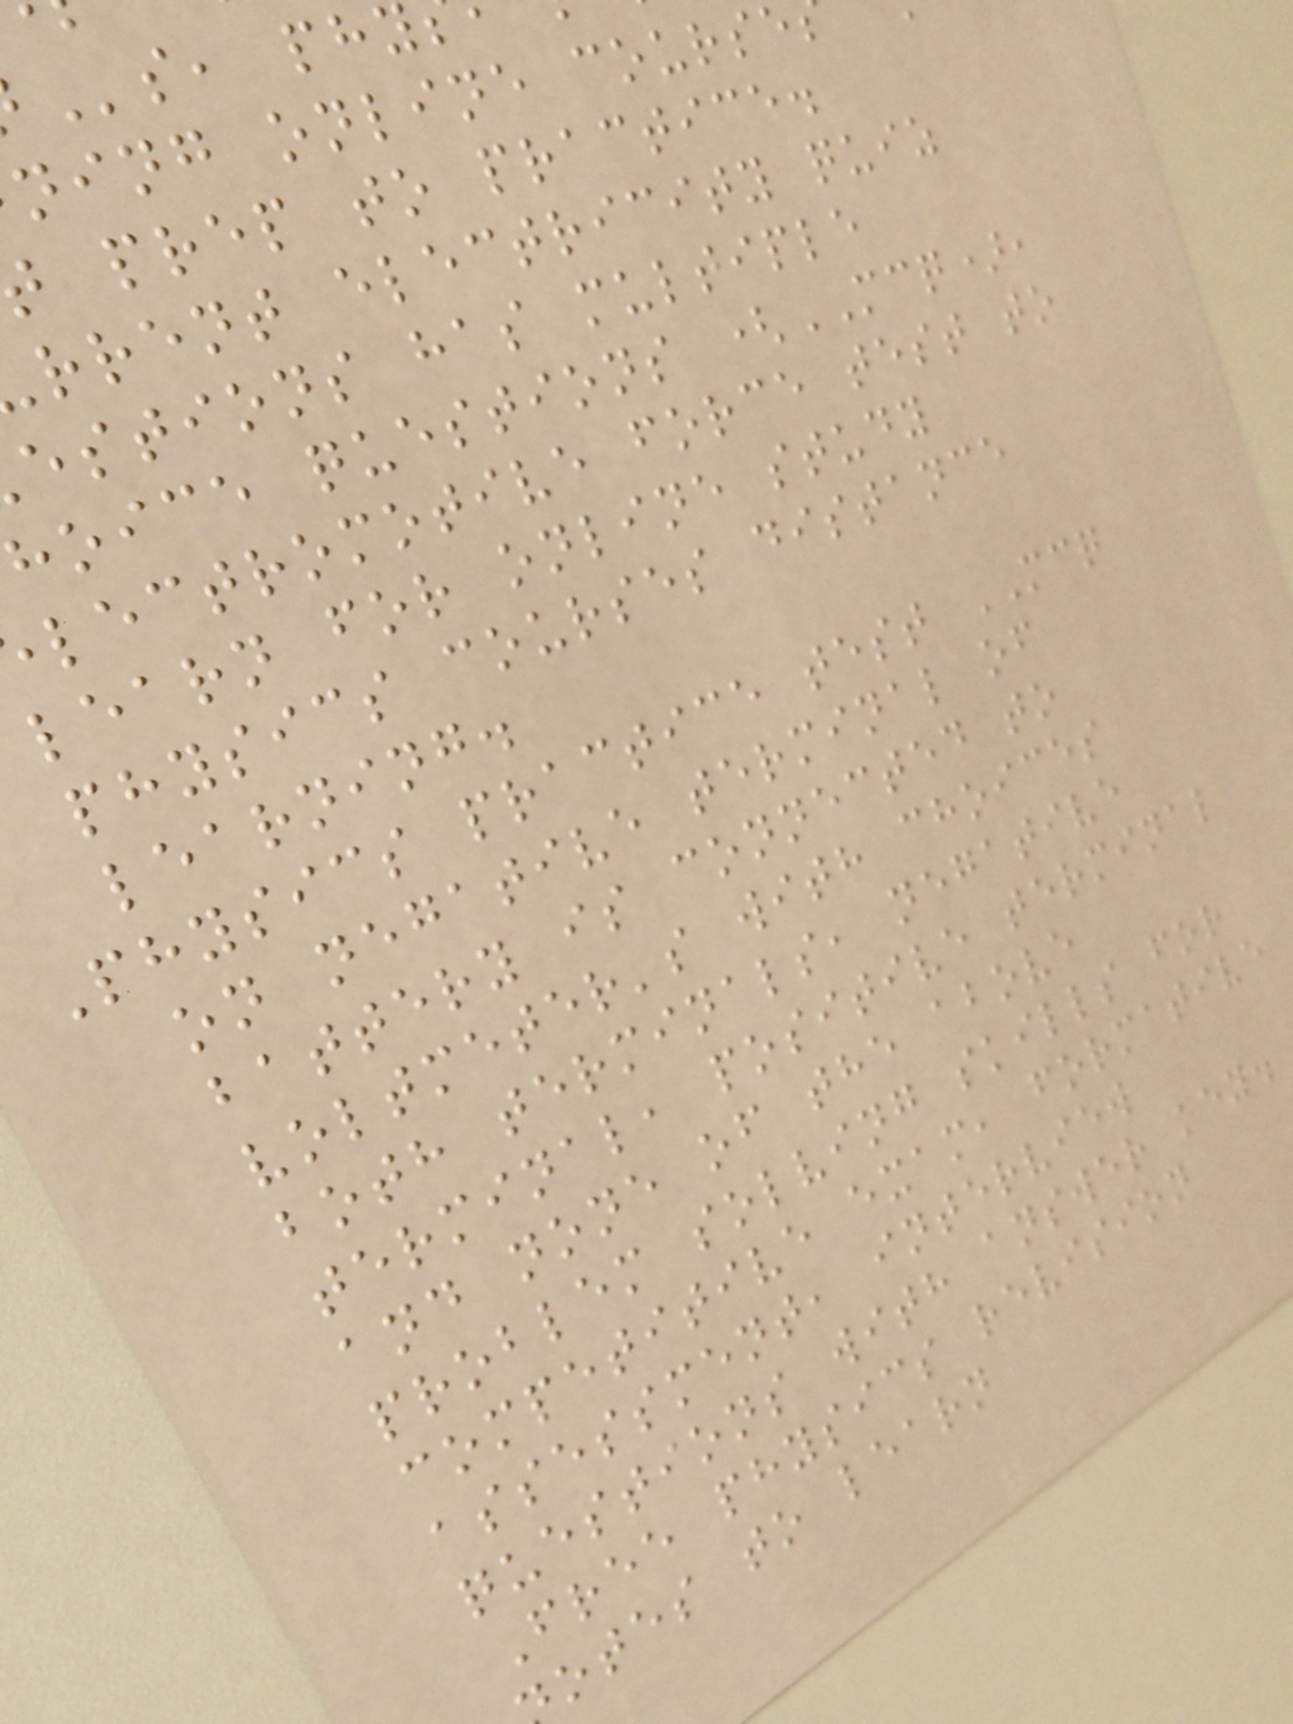ning online course
prep to practice.
rrent electricity quiz
estions has multiple
hoice questions (MCQ),
lectromotive force test to
learn for online study
physics courses distance
learning.
Physics practice test MCQ
on negative terminal of
battery is connected to
voltmeter's with choices
both terminals, negative
terminal, positive terminal
and none of the above
problem solving skills for
competitive exam, formative
assessment, interview
questions with answer key.
Free physics revision
otes to learn
